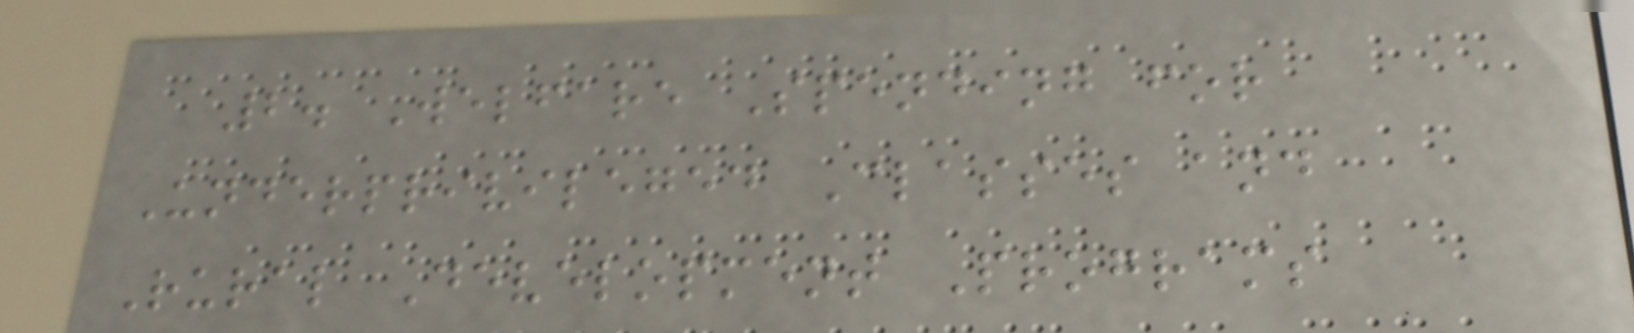2. Welfare Spending for
Underprivileged Classes and
Rural Development Programs
